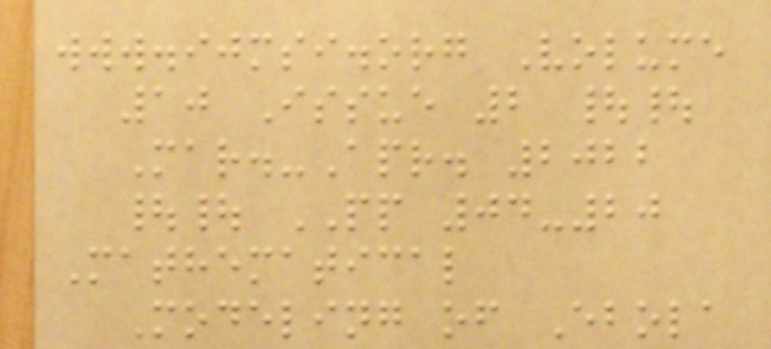www.ijmsi.org Volume
10 Issue 2 ||
Mar.-Apr. 2022
|| PP 04-20
Mathematical
Modeling of Ebola
